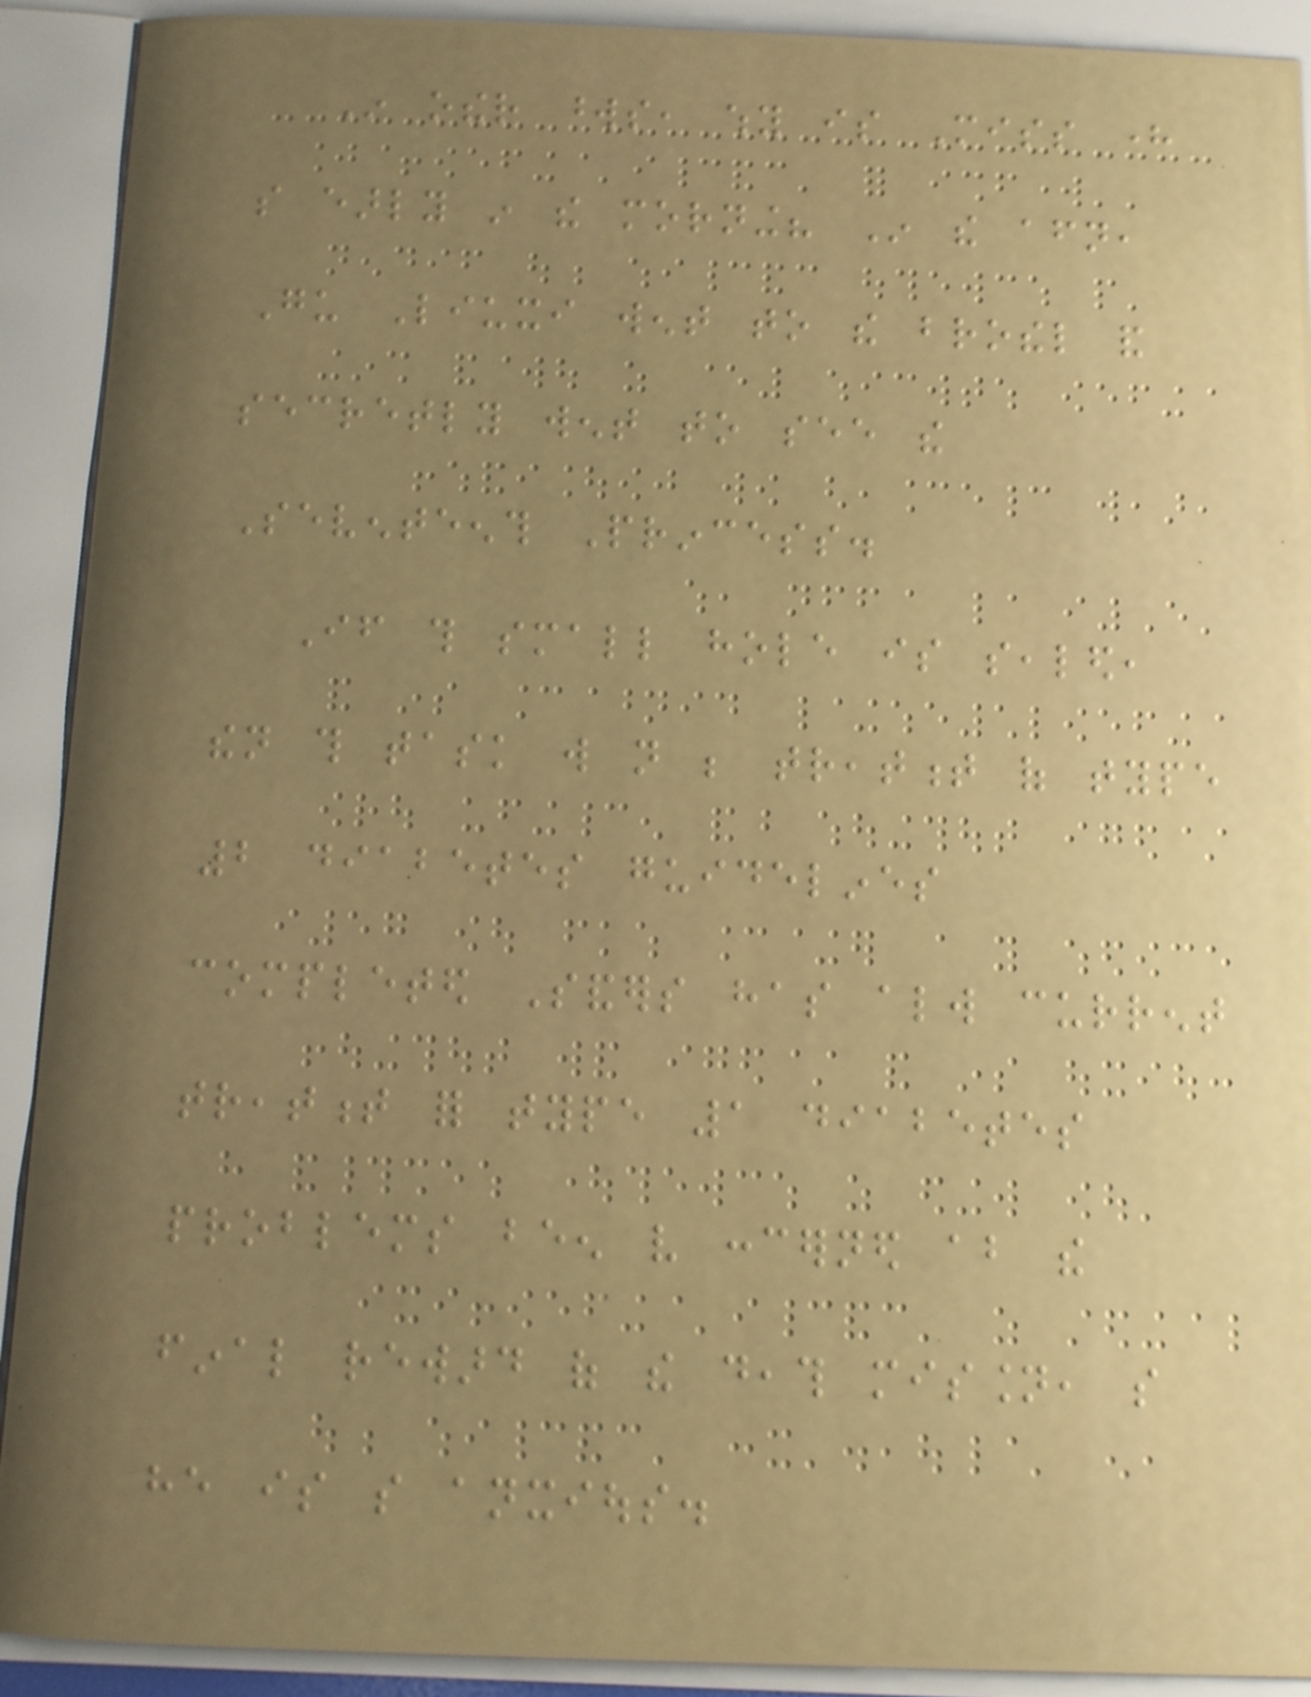In other words, why is Miss here
so early in the morning? In the afternoon,
Gu Liuxi went to the brothel and
secretly went to see the
Seventeenth Princess.
If this small hole is sealed,
then this task will not be treatment of type
2 diabetes guidelines
completed Sanders has always current
treatment for type 1 diabetes
problems been very concerned about the
final reward of the death mission, so
he is so anxious.
